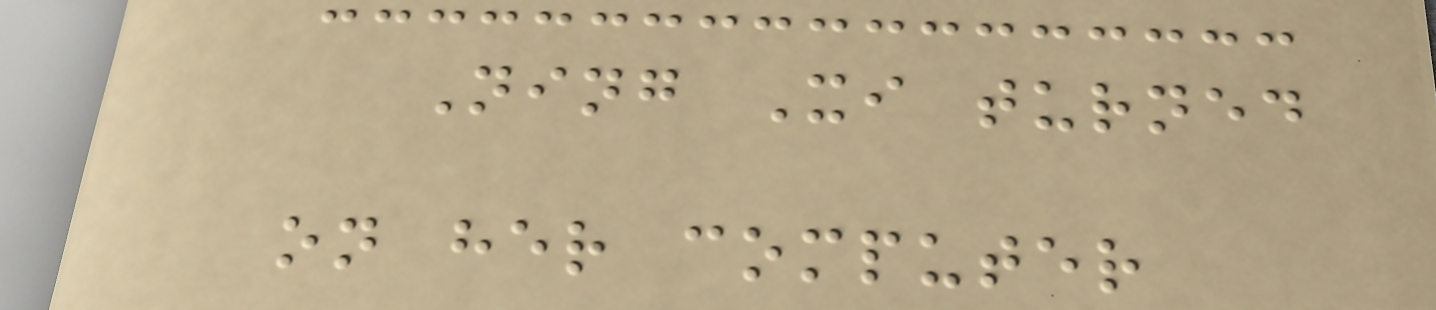Ning Xi turned
on her computer
